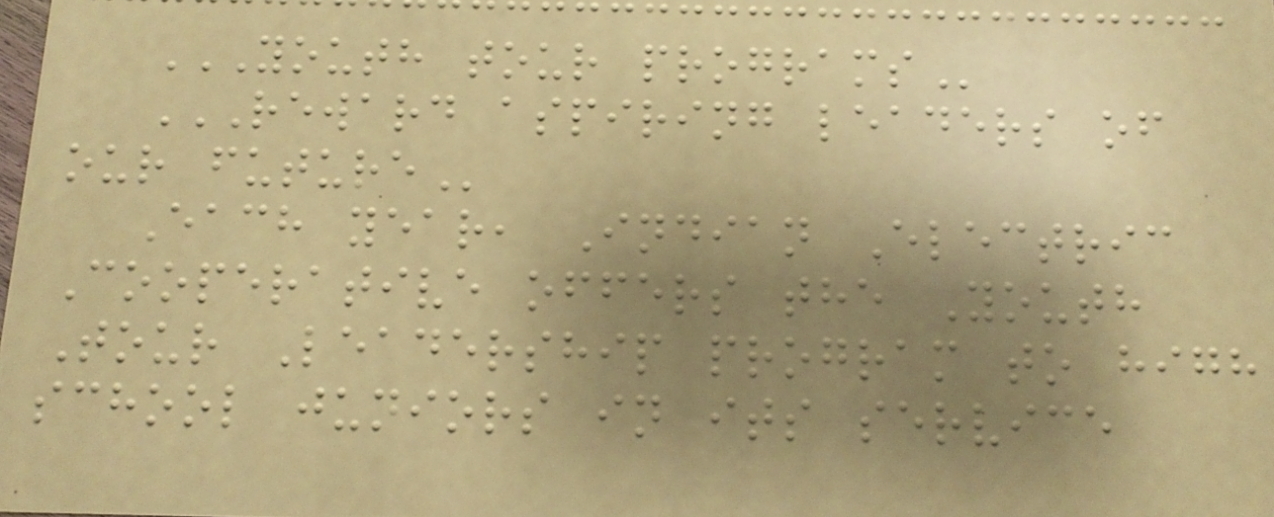YOUTH TOUR PROGRAMS
REWARD ASPIRING LEADERS OF
OUR FUTURE
Each year, Indian Electric
Cooperative offers the Youth
Tour Leadership program to high
school juniors in its service
